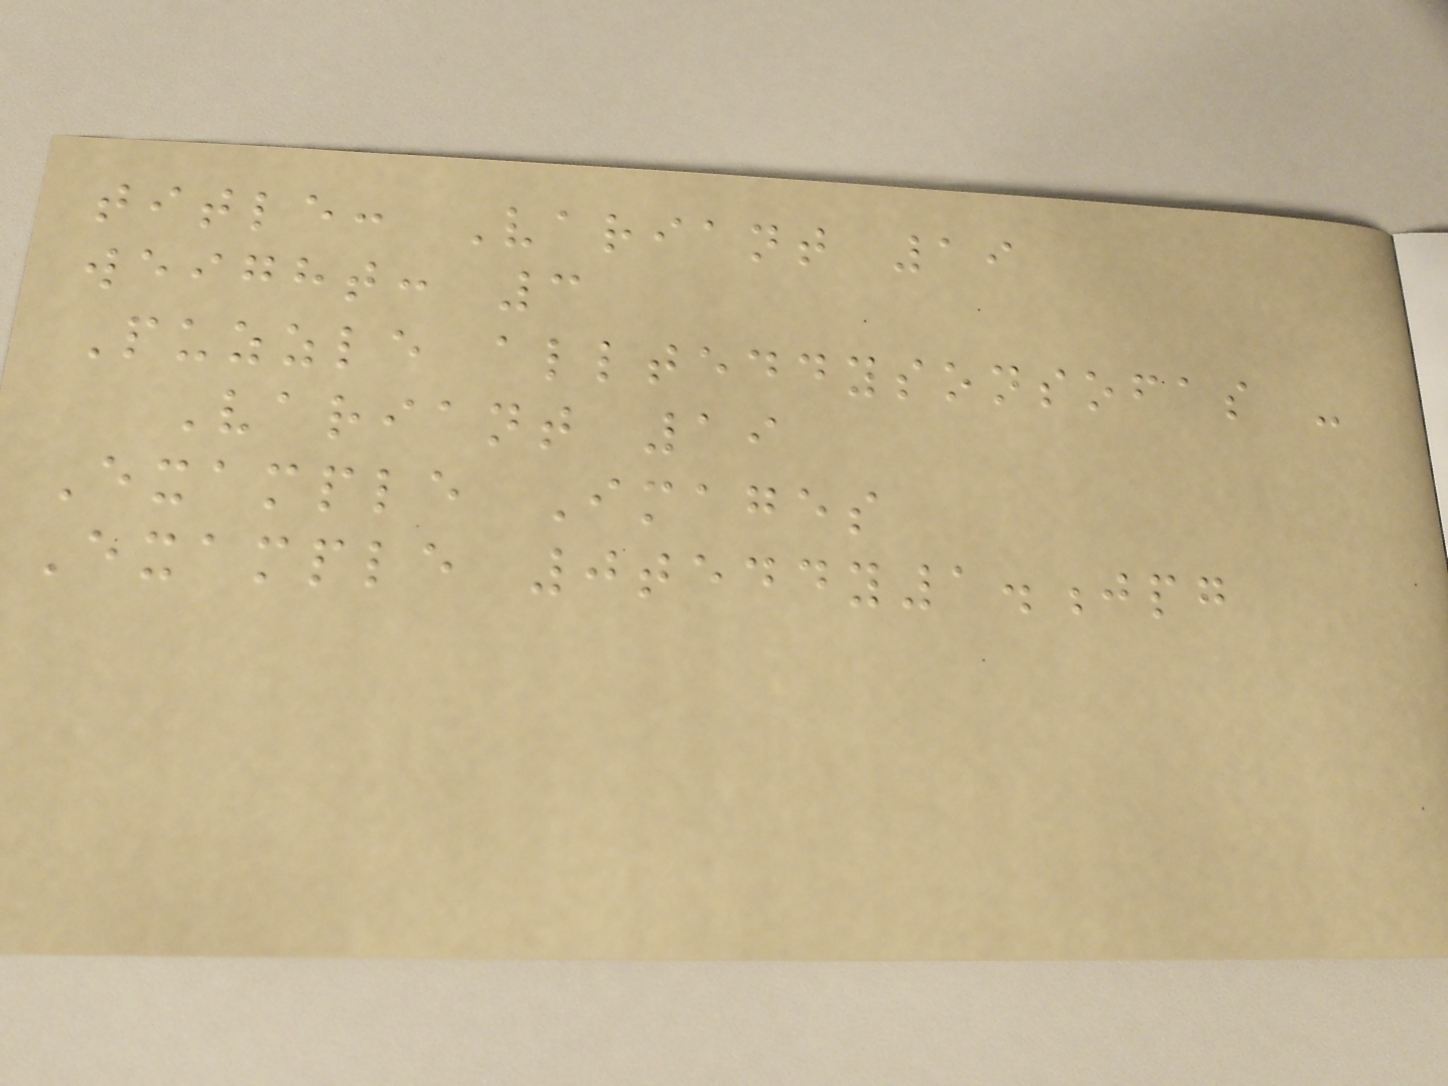title: Variant 19
weight: 3
Puzzle allteddysonsofas -
Variant 19
Example Images
Example 0teddy1.jpg
